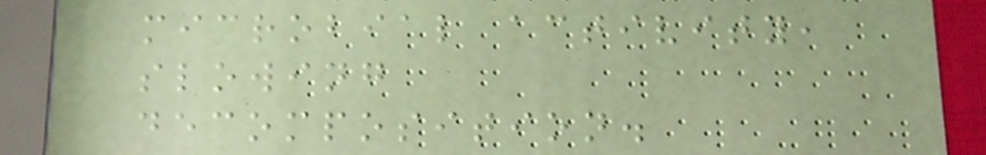microbial activity,
slowing
decomposition.
